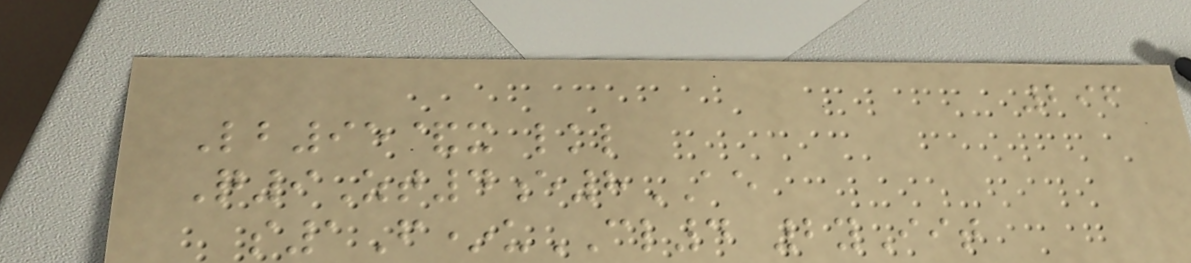296
Lb95&x lkl
Q9Zt4e8AE
s1F*uCL4 2yIit
